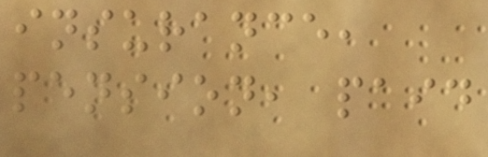insurance,
pension, paid
